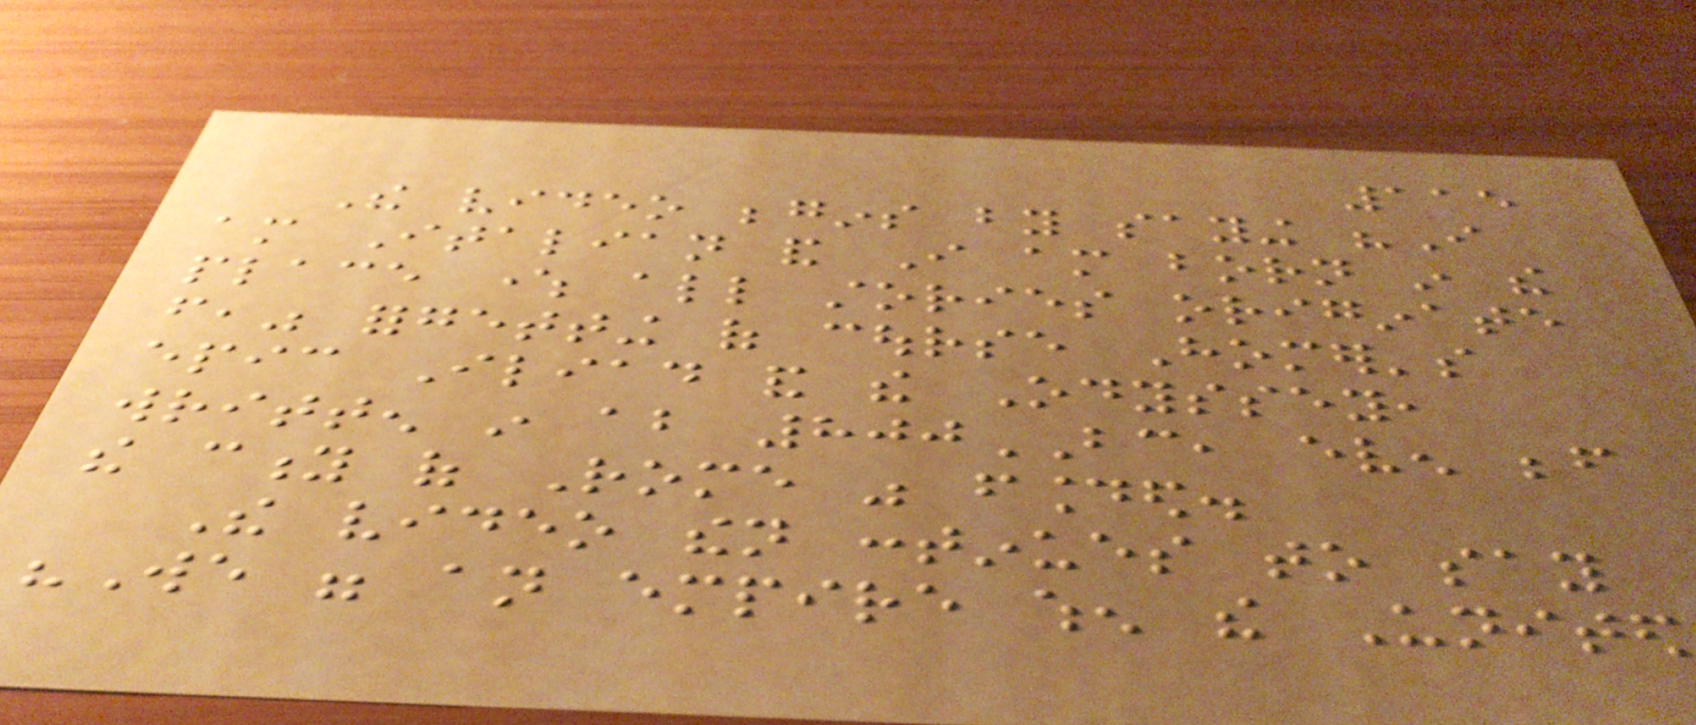115
The video begins by saying "I
am Italian and I am born in the
place where all stories originate
from," forgetting of course Homer's
epic Iliad and the Odyssey,
written in about 800BC, even before
the city of Rome was founded.
The video then continues to say
"We were an empire when the United
